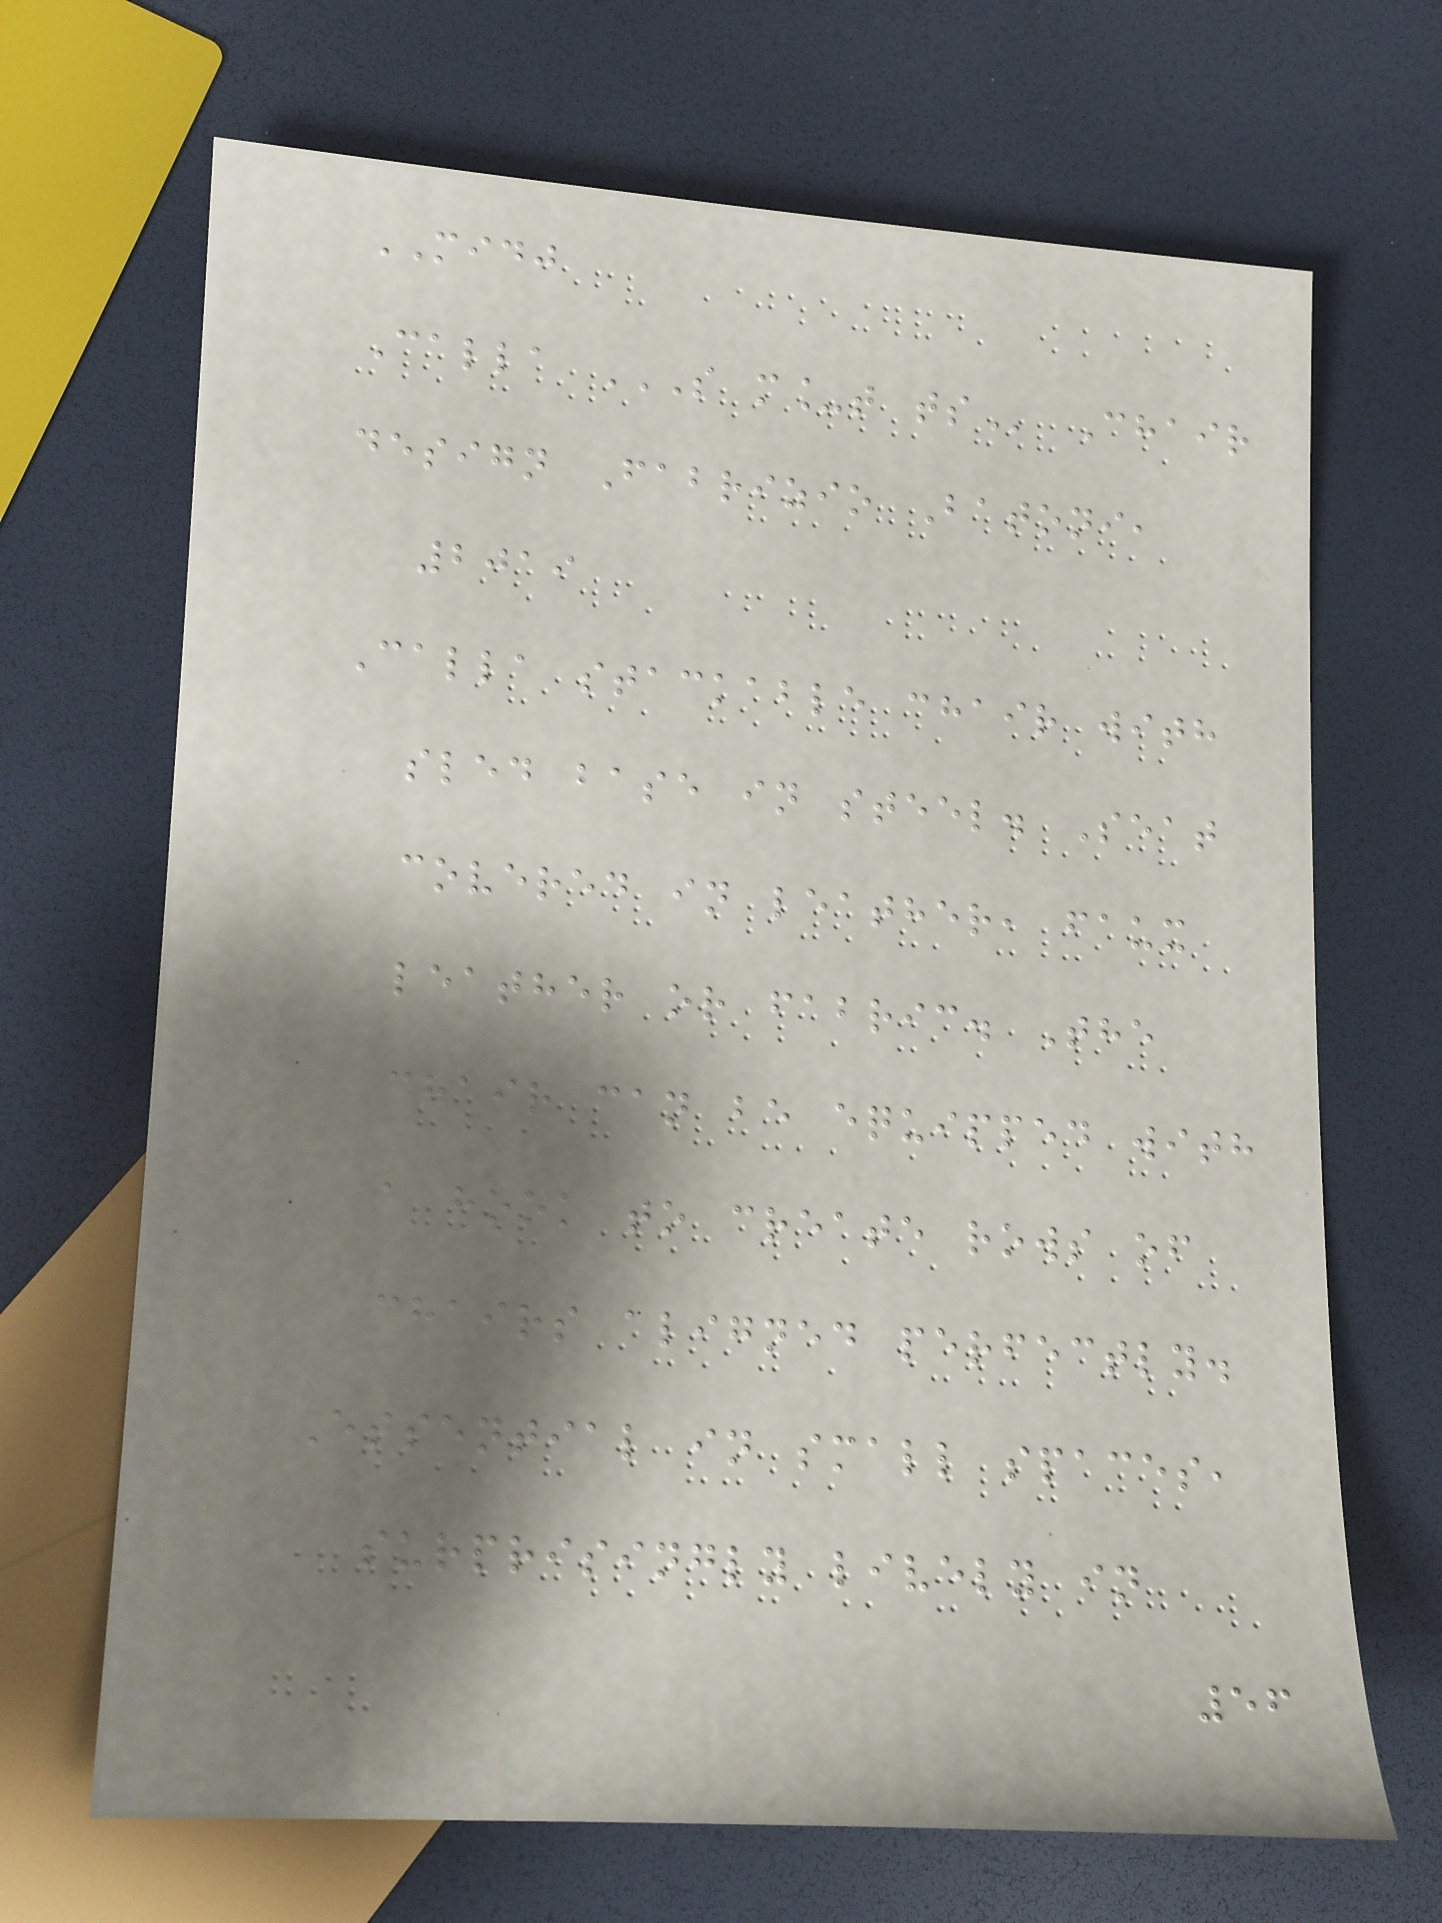MIDJ
Calla S M_T TS Chair
design Fabrizio Batoni,
2019
Calla stackable chair with
sled base in steel. Seat
covered in leather, faux
leather or fabric. The
chair can be equipped with
a hook to create rows of
chairs aligned perfectly.
Essential in small spaces,
surprisingly lively in
56
